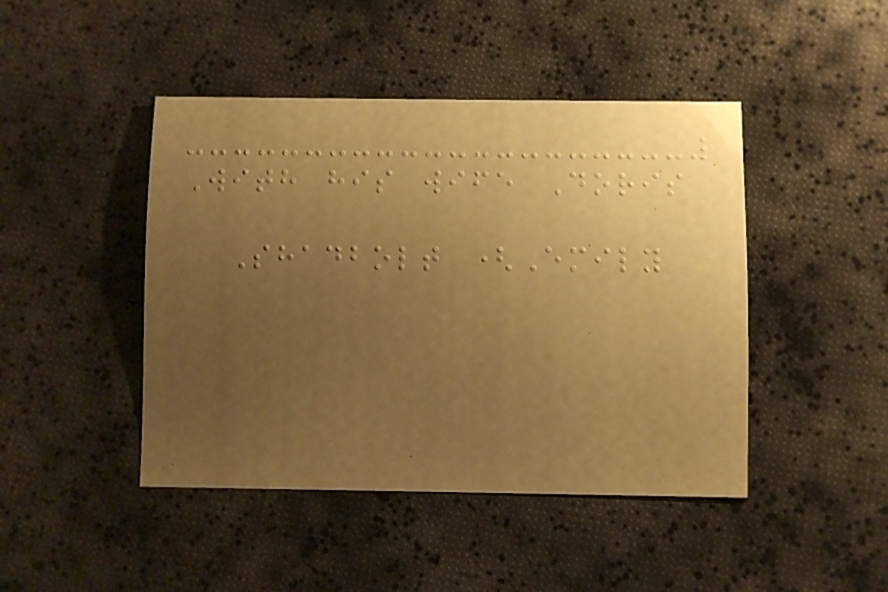With his wife Doris
Shadbolt (Emily
